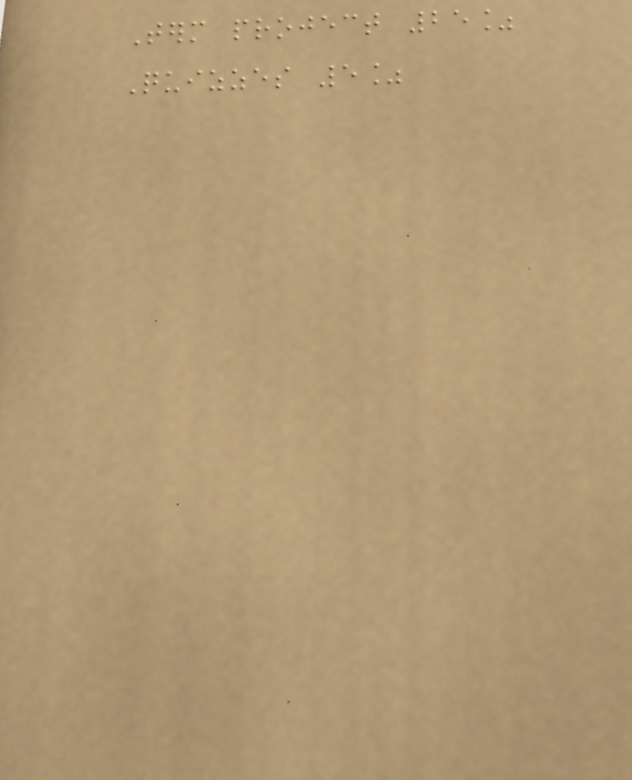Term project 25%
Quizzes 5%
